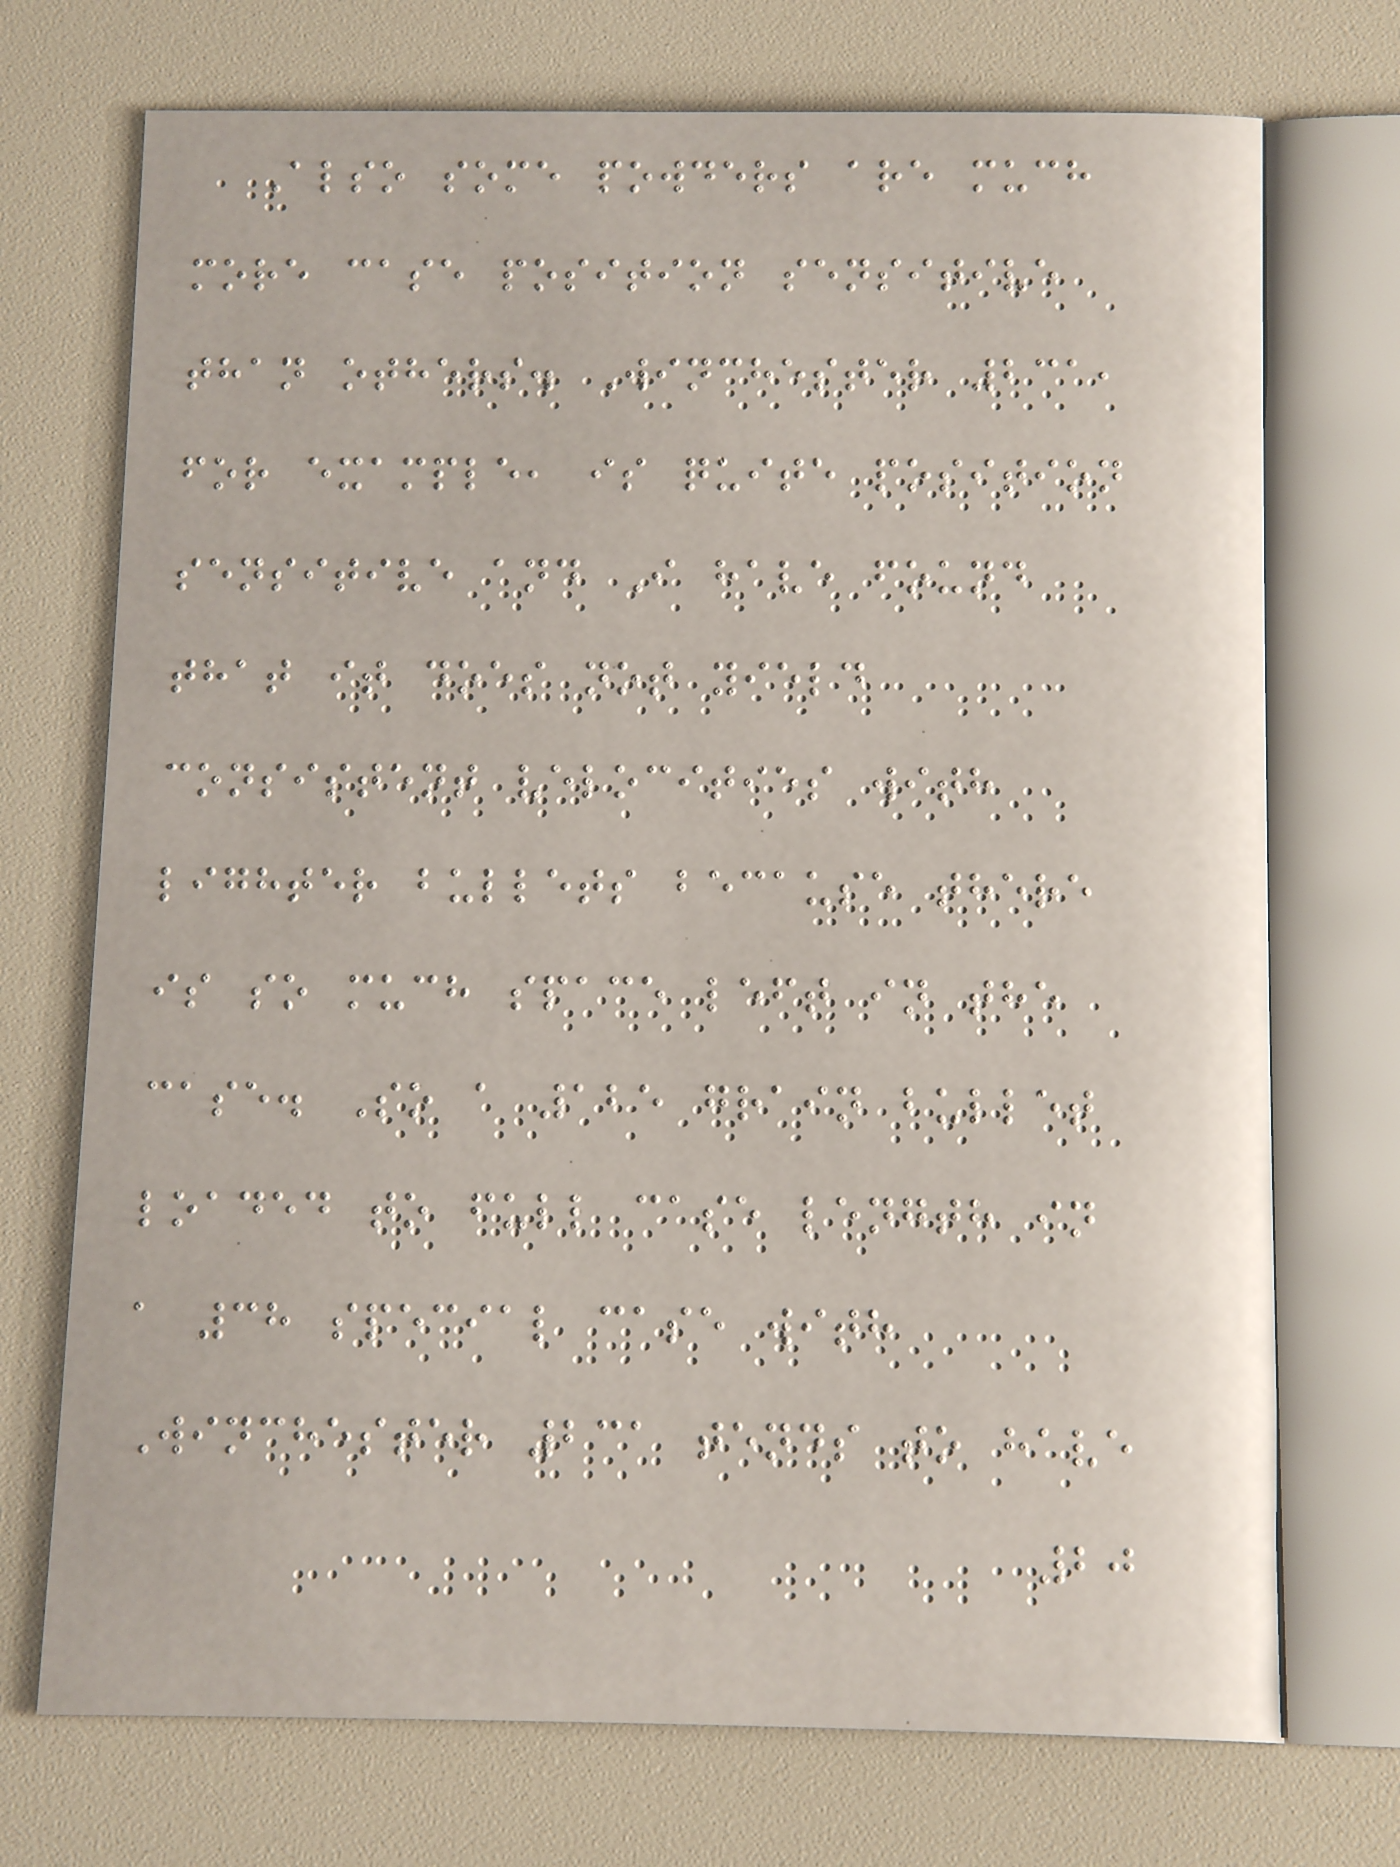Also some powders are much
more case position sensitive
than others. Winchester 231,
for example, is quite position
sensitive and I have found
that it does not yield
consistent velocities with
lighter bullets because there
is so much space left in the
case. So a 125 grain bullet
loaded to full case length in
a 38 special case with
Winchester 231 tends to have
20
